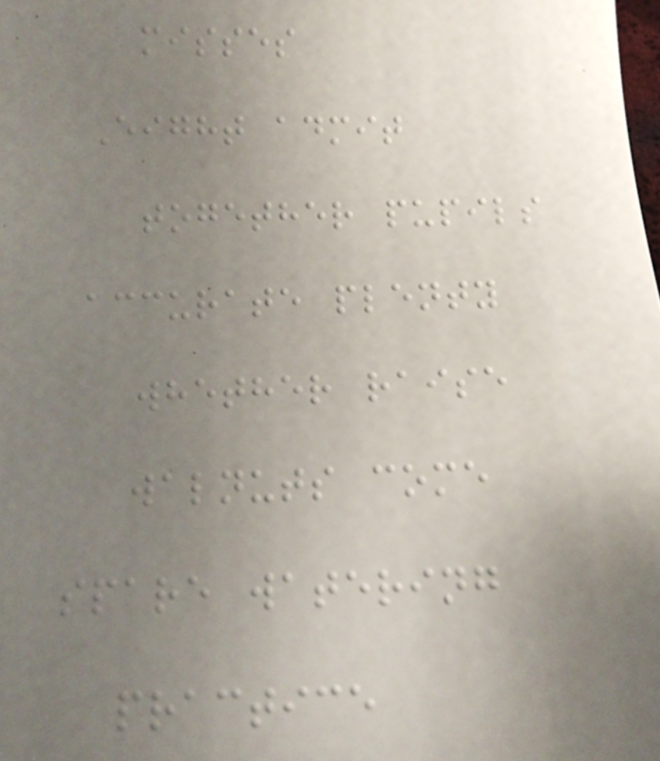misses
Eight admit
together pupils
accurate plenty
whether raise
walnuts come
spare watering
practice
